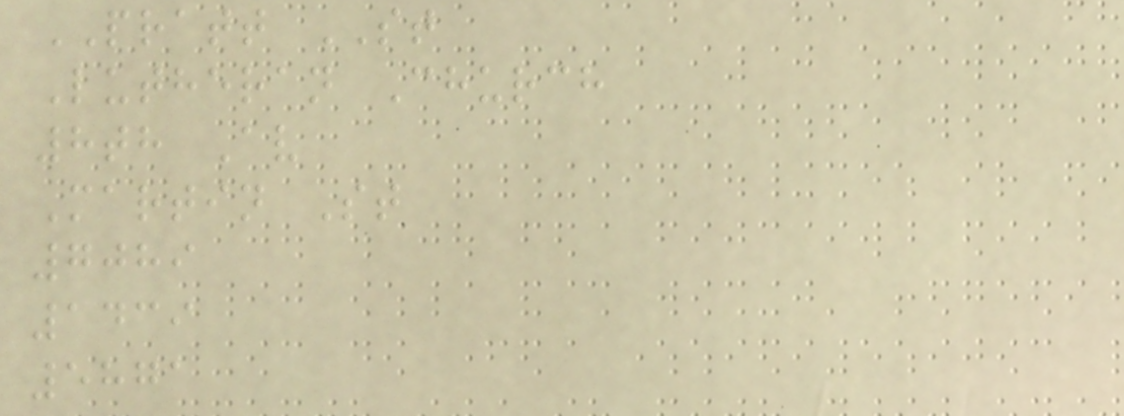PRATT ST
Lutheran Church
8th Av
Martin St
7089
1439
5871
